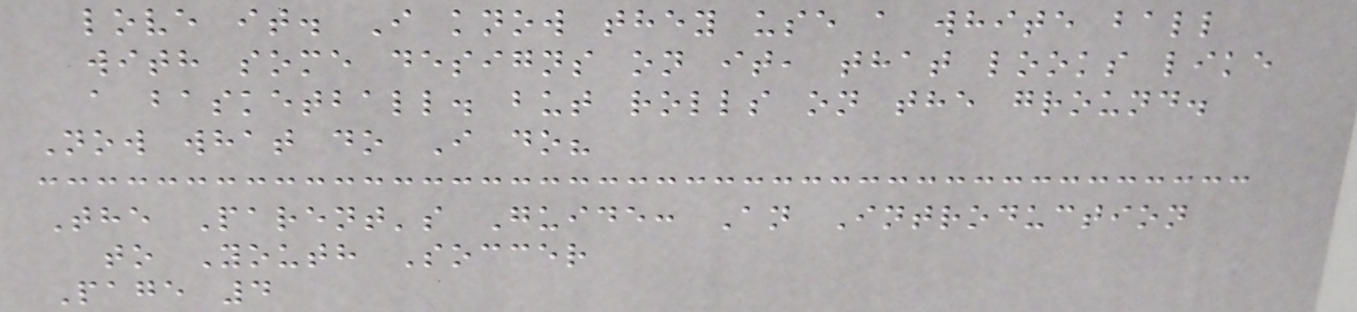love it. I know they use a white ball
with some designs on it, that looks like
a basketball. but rolls on the ground.
Now what do I do?
The Parent's Guide: An Introduction
to Youth Soccer
Page 4
